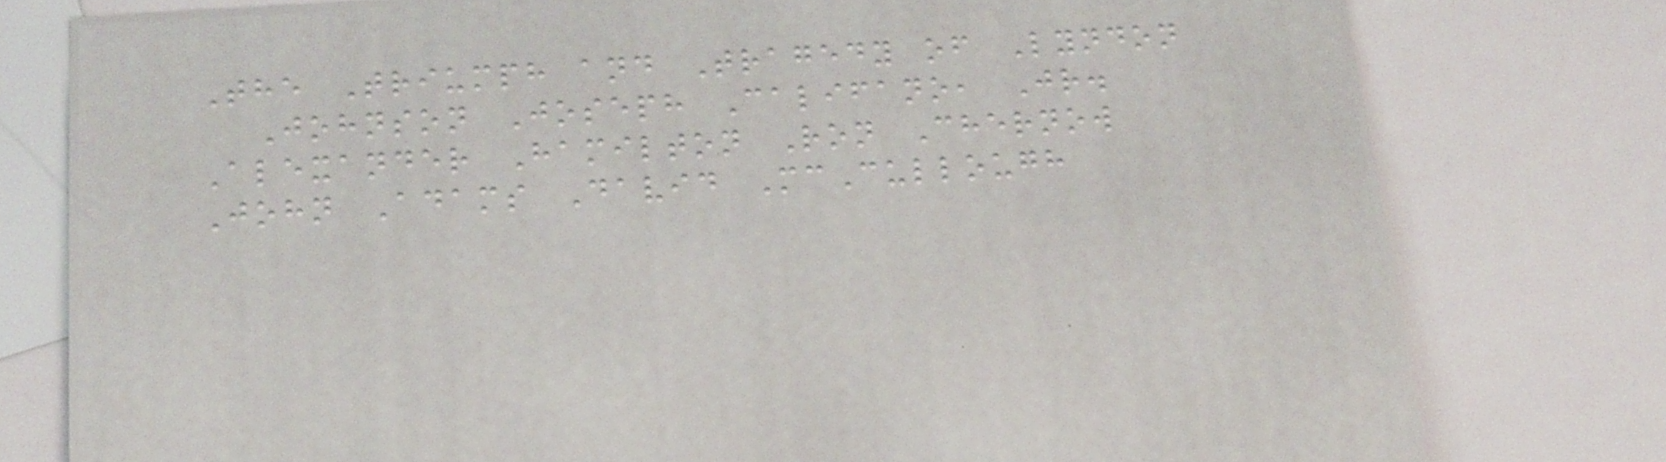The Triumph and Tragedy of Lyndon
Johnson Joseph Califano, Jr.
Alexander Hamilton Ron Chernow
John Adams David McCullough
